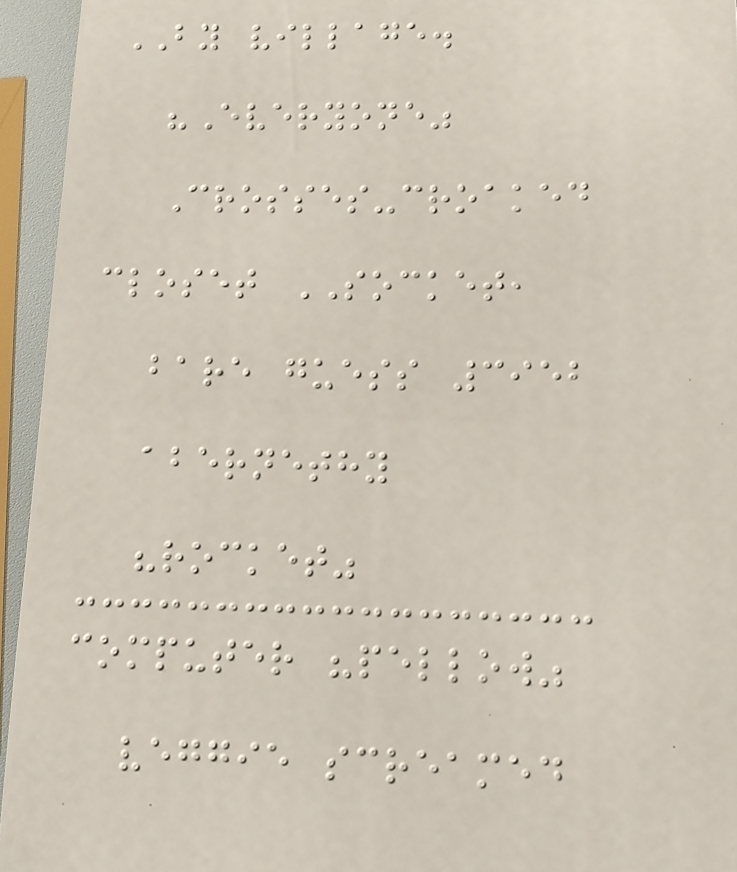BY village.
"Everyone"
Crosses-croaked
closet SOCKET,
bare guess 3952
abernethy
"rocket"
computer "pellow"
veggie screamed
